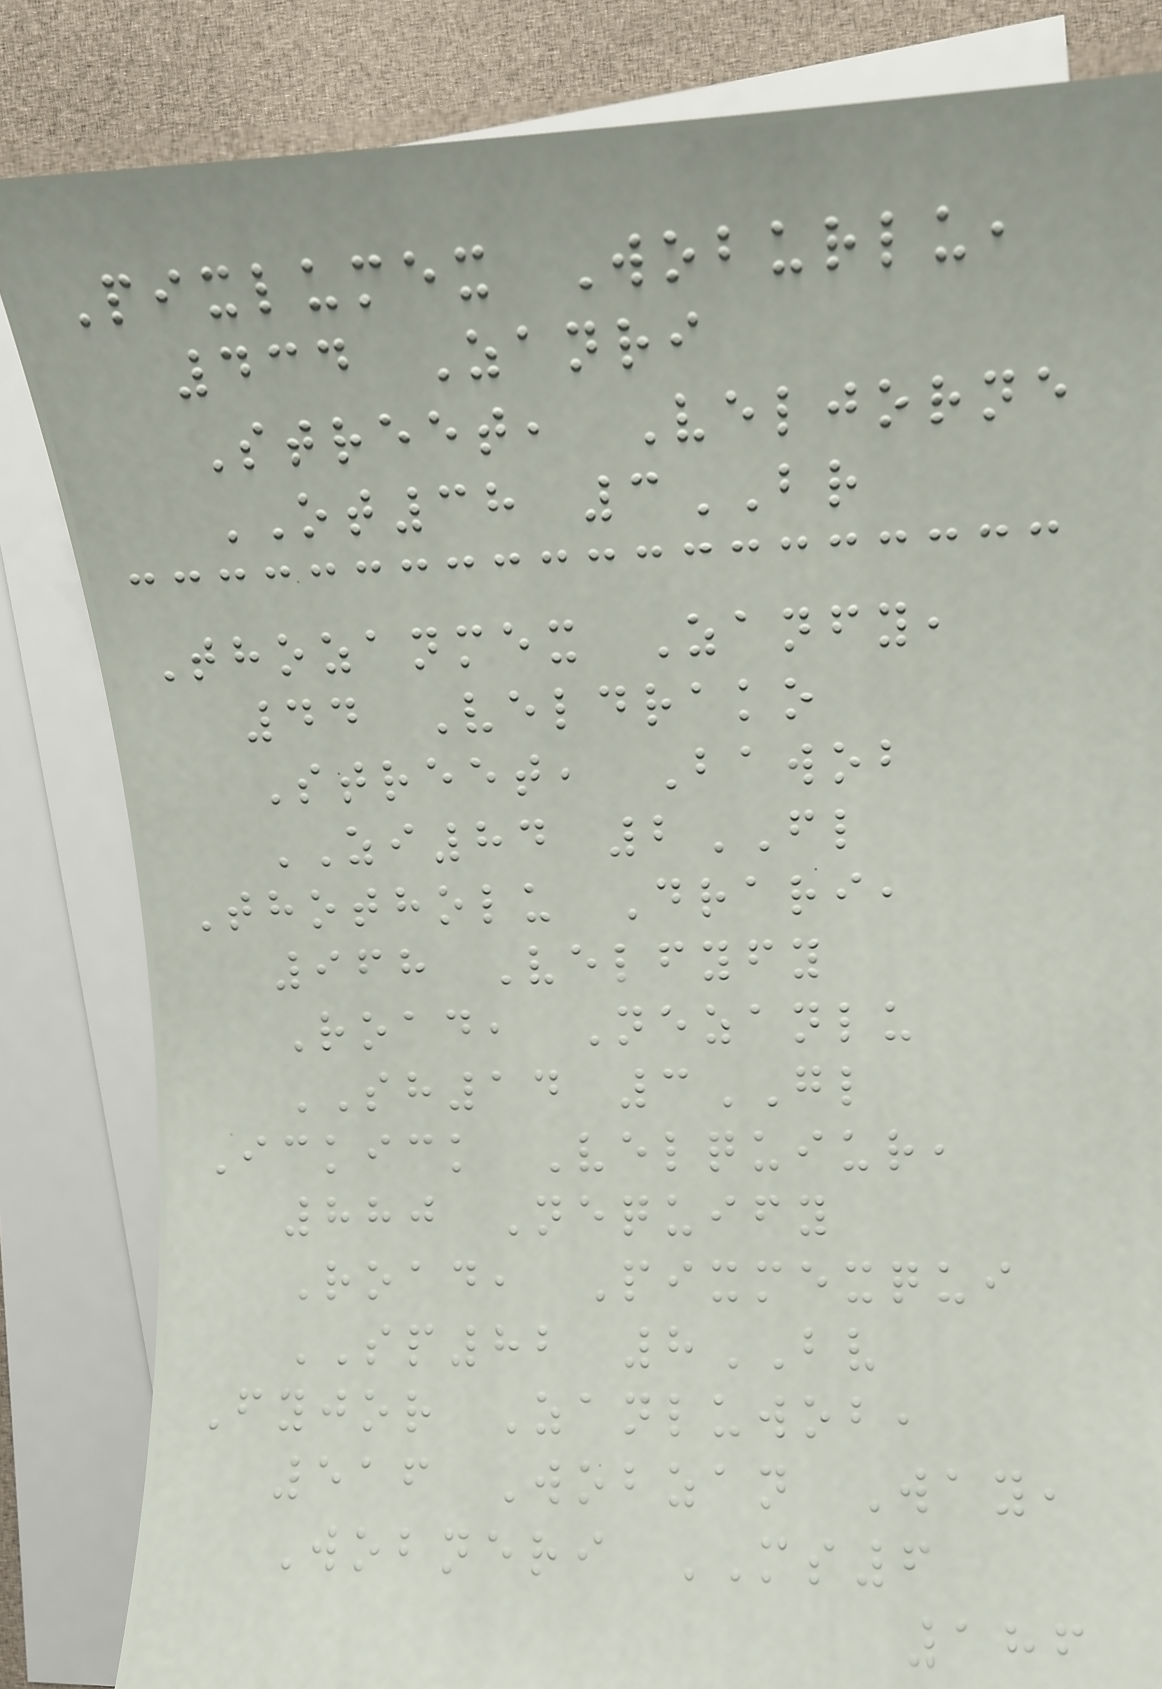Pixlumex Woburlu,
434 Zanri
Street, Veljorne
OT38 3BR
Thozanmex Zanfy,
44 Veldrako
Street, Bawob
ZI84 2FL
Thotholu Drari,
968 Velfyfy
Road, Nezanlu
SH14 3GL
Ickick Velquiur,
880 Nequify
Road, Pixmexqui
SP82 8BV
Fyjor Zanluwob,
516 Wobzan Way,
Wobneri MS6
186
